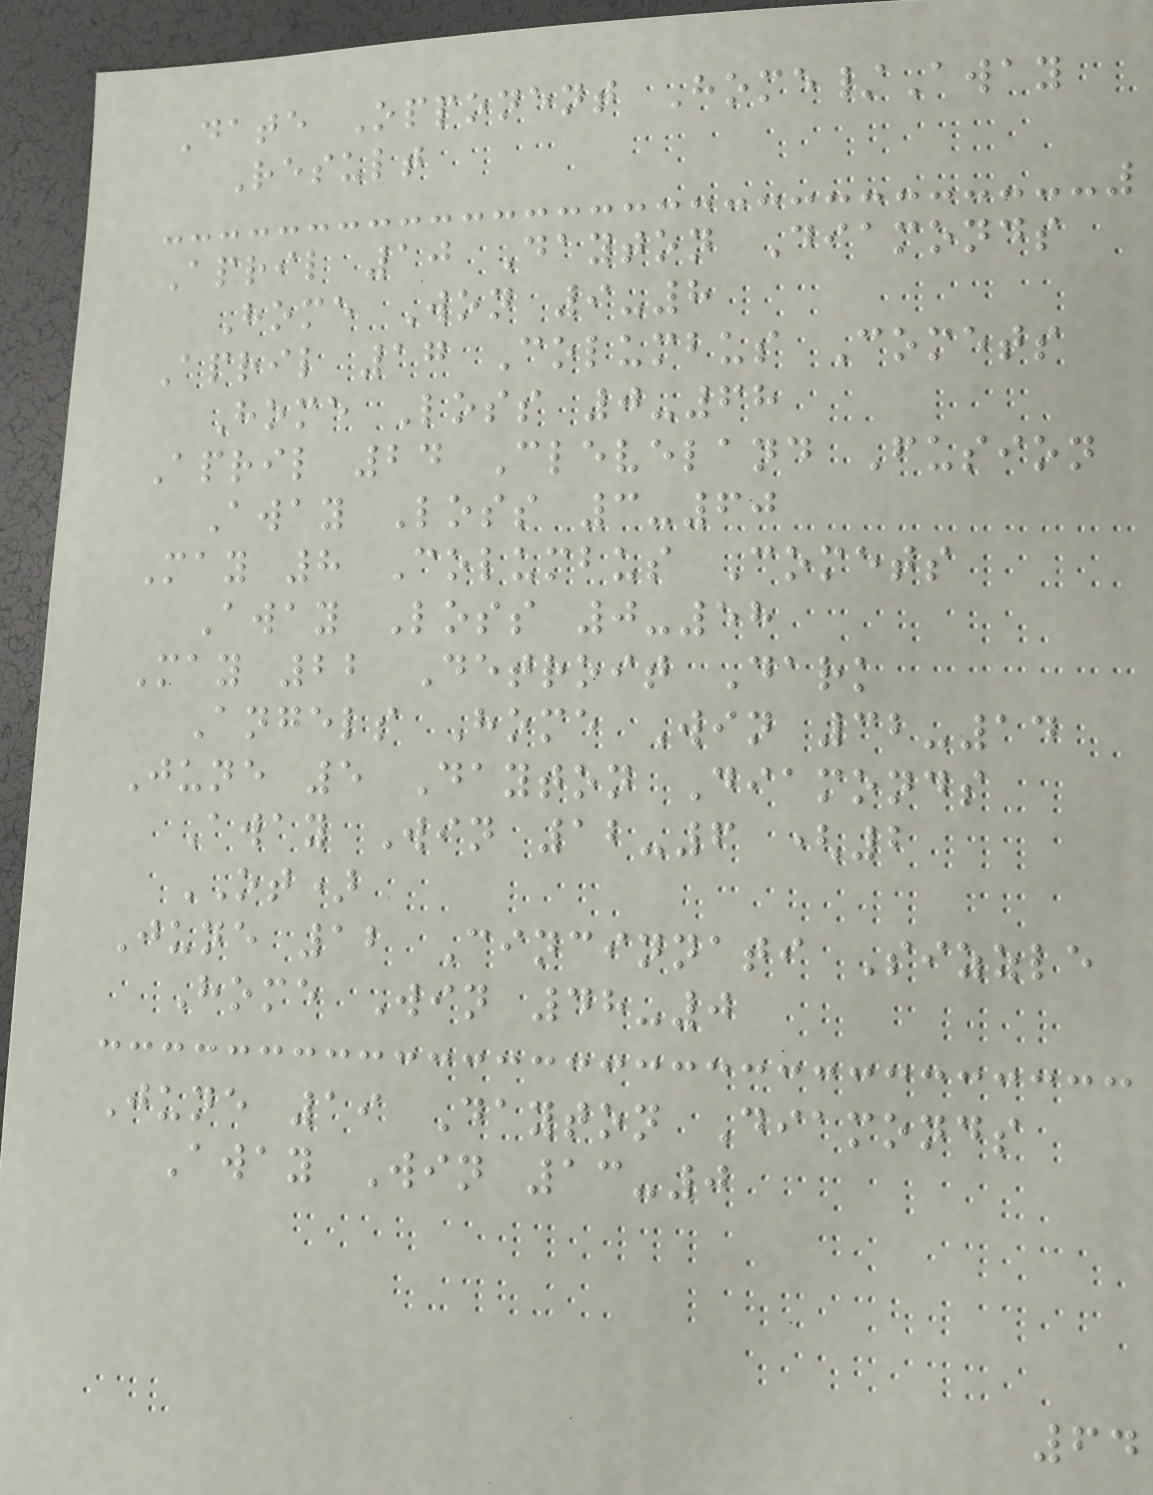Date Opponent Home/Away
Result
April 10 Dayton Diamonds
Home Won 9-8
April 17 Columbus Comets
Home Loss 0-68
April 24 Cleveland Fusion
Away Loss 3-60
May 8 Columbus Comets
Away Loss 0-58
May 22 Detroit Dark
Angels Home Win 32-14
June 5 Dayton Diamonds
Away Win 12-6 (2
OT)
June 12 Cincinnati Sizzle
Home Win 48-0
June 19 Dayton Diamonds
Away Win 13-0
64
